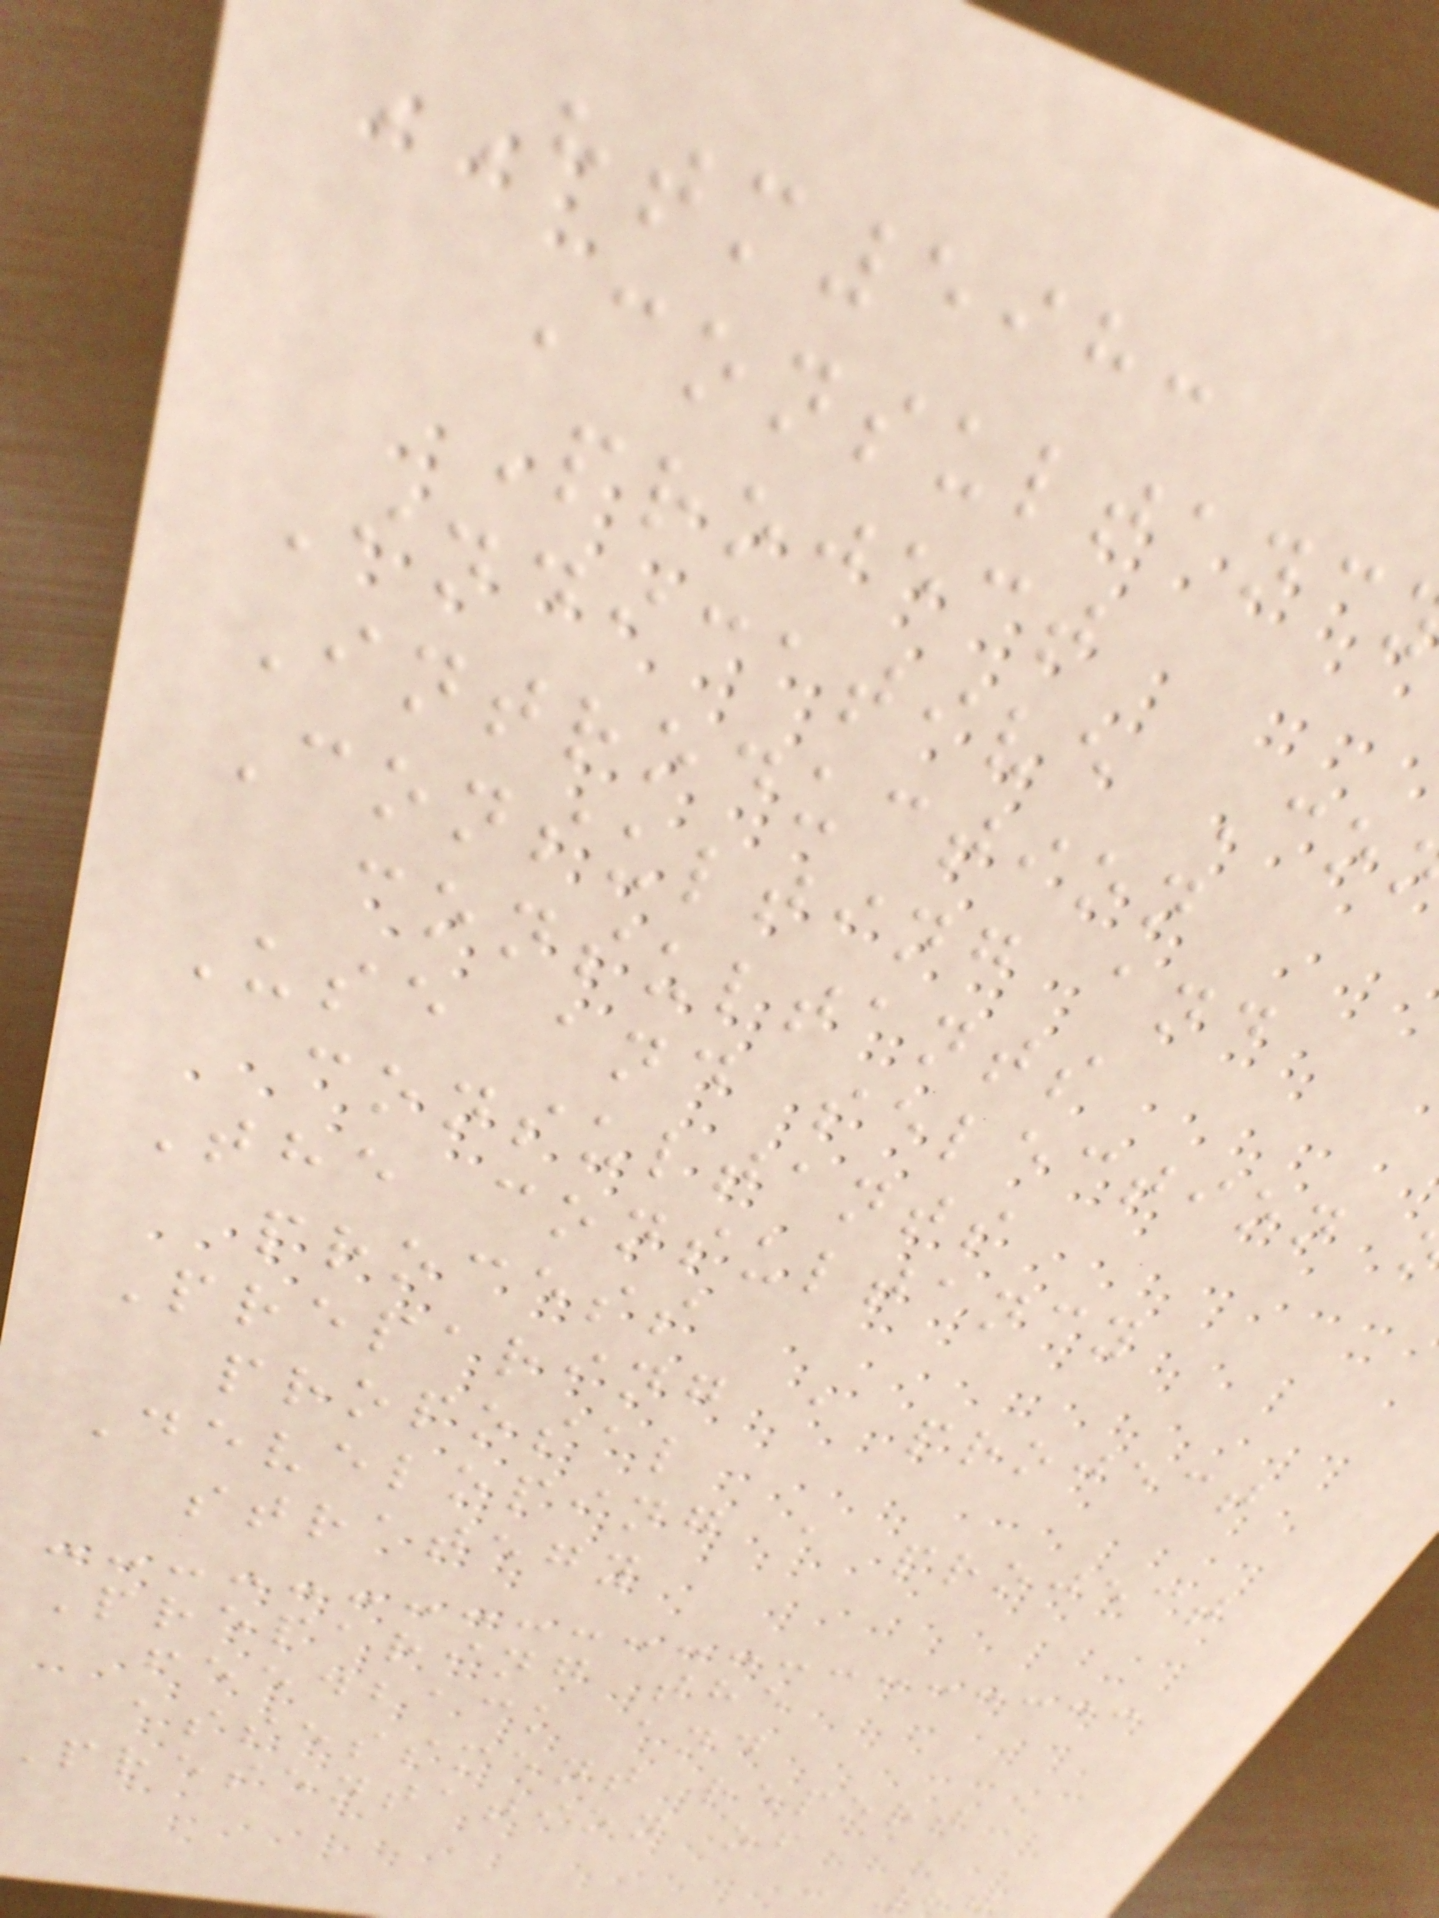HTM598:
Consultanc
Project
Indicative Co
Introduction
Consulting and
consultants
Use and selection
consultants
The consultancy
process
Preparing a project
proposal
Developing a project
strategy
Preparing the
feedback and
assessment report
Presentation of
